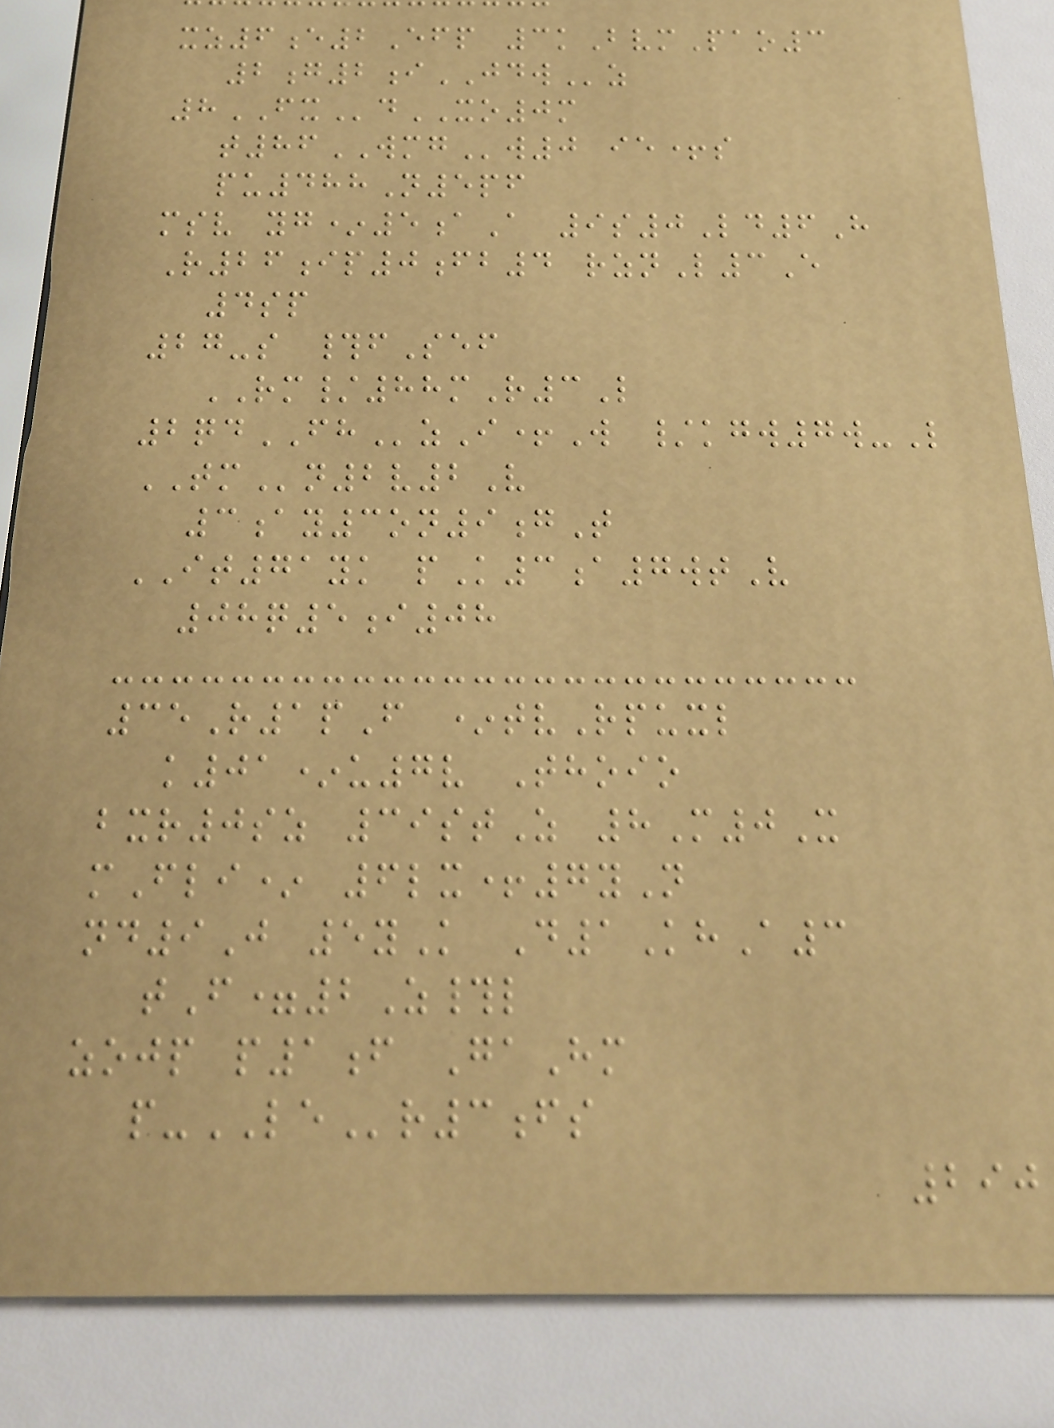xz6e2Efp 3kBvmPao3
2g2iJDWz
8FXdXO0m
t86WMGw0 ie+s
pu488N5pf
msv yg*5aA 9s0Ld6H
R26ip0fb4 rznL3E
4sp
27-s #fSef
RM/88mR3L
2qdFHzI+W /kgw7w-L
TMn2v2V
3ay3on9gT
IT71yk pK3a7wtV
08q5i08
35R1pF *tvRpuxl
k01*u7v Thoio
bxr0sz 39stZ 8M0X
mFli* 6lx+7yN
nd9J 5yK D1KhA3
tF=2Z#l
zojp p1f GaHm
p-LEr3fs
290
